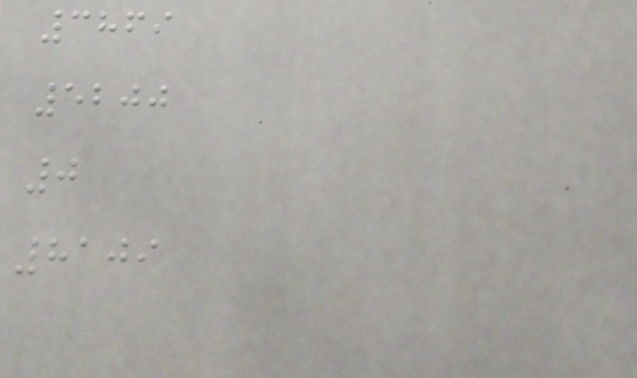3869
5200
0
8109
